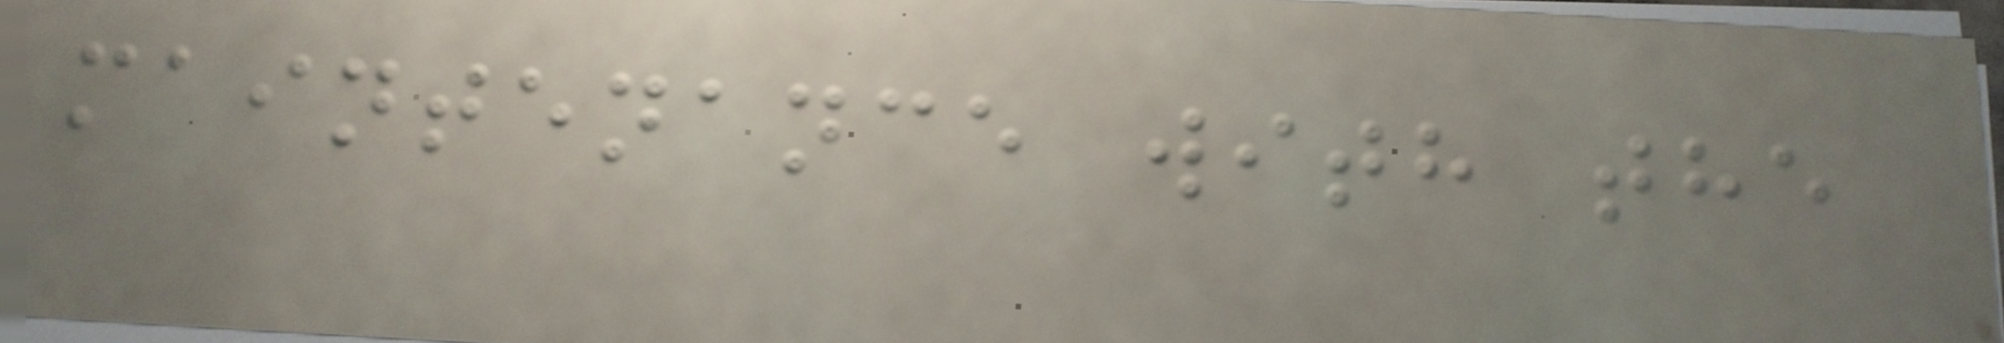maintenance with the
